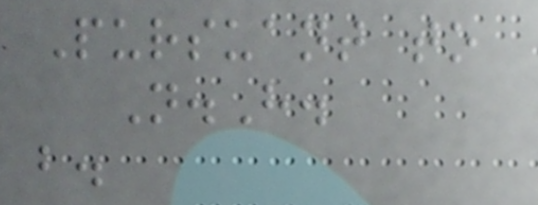Pursuant to
N.H.
b.
